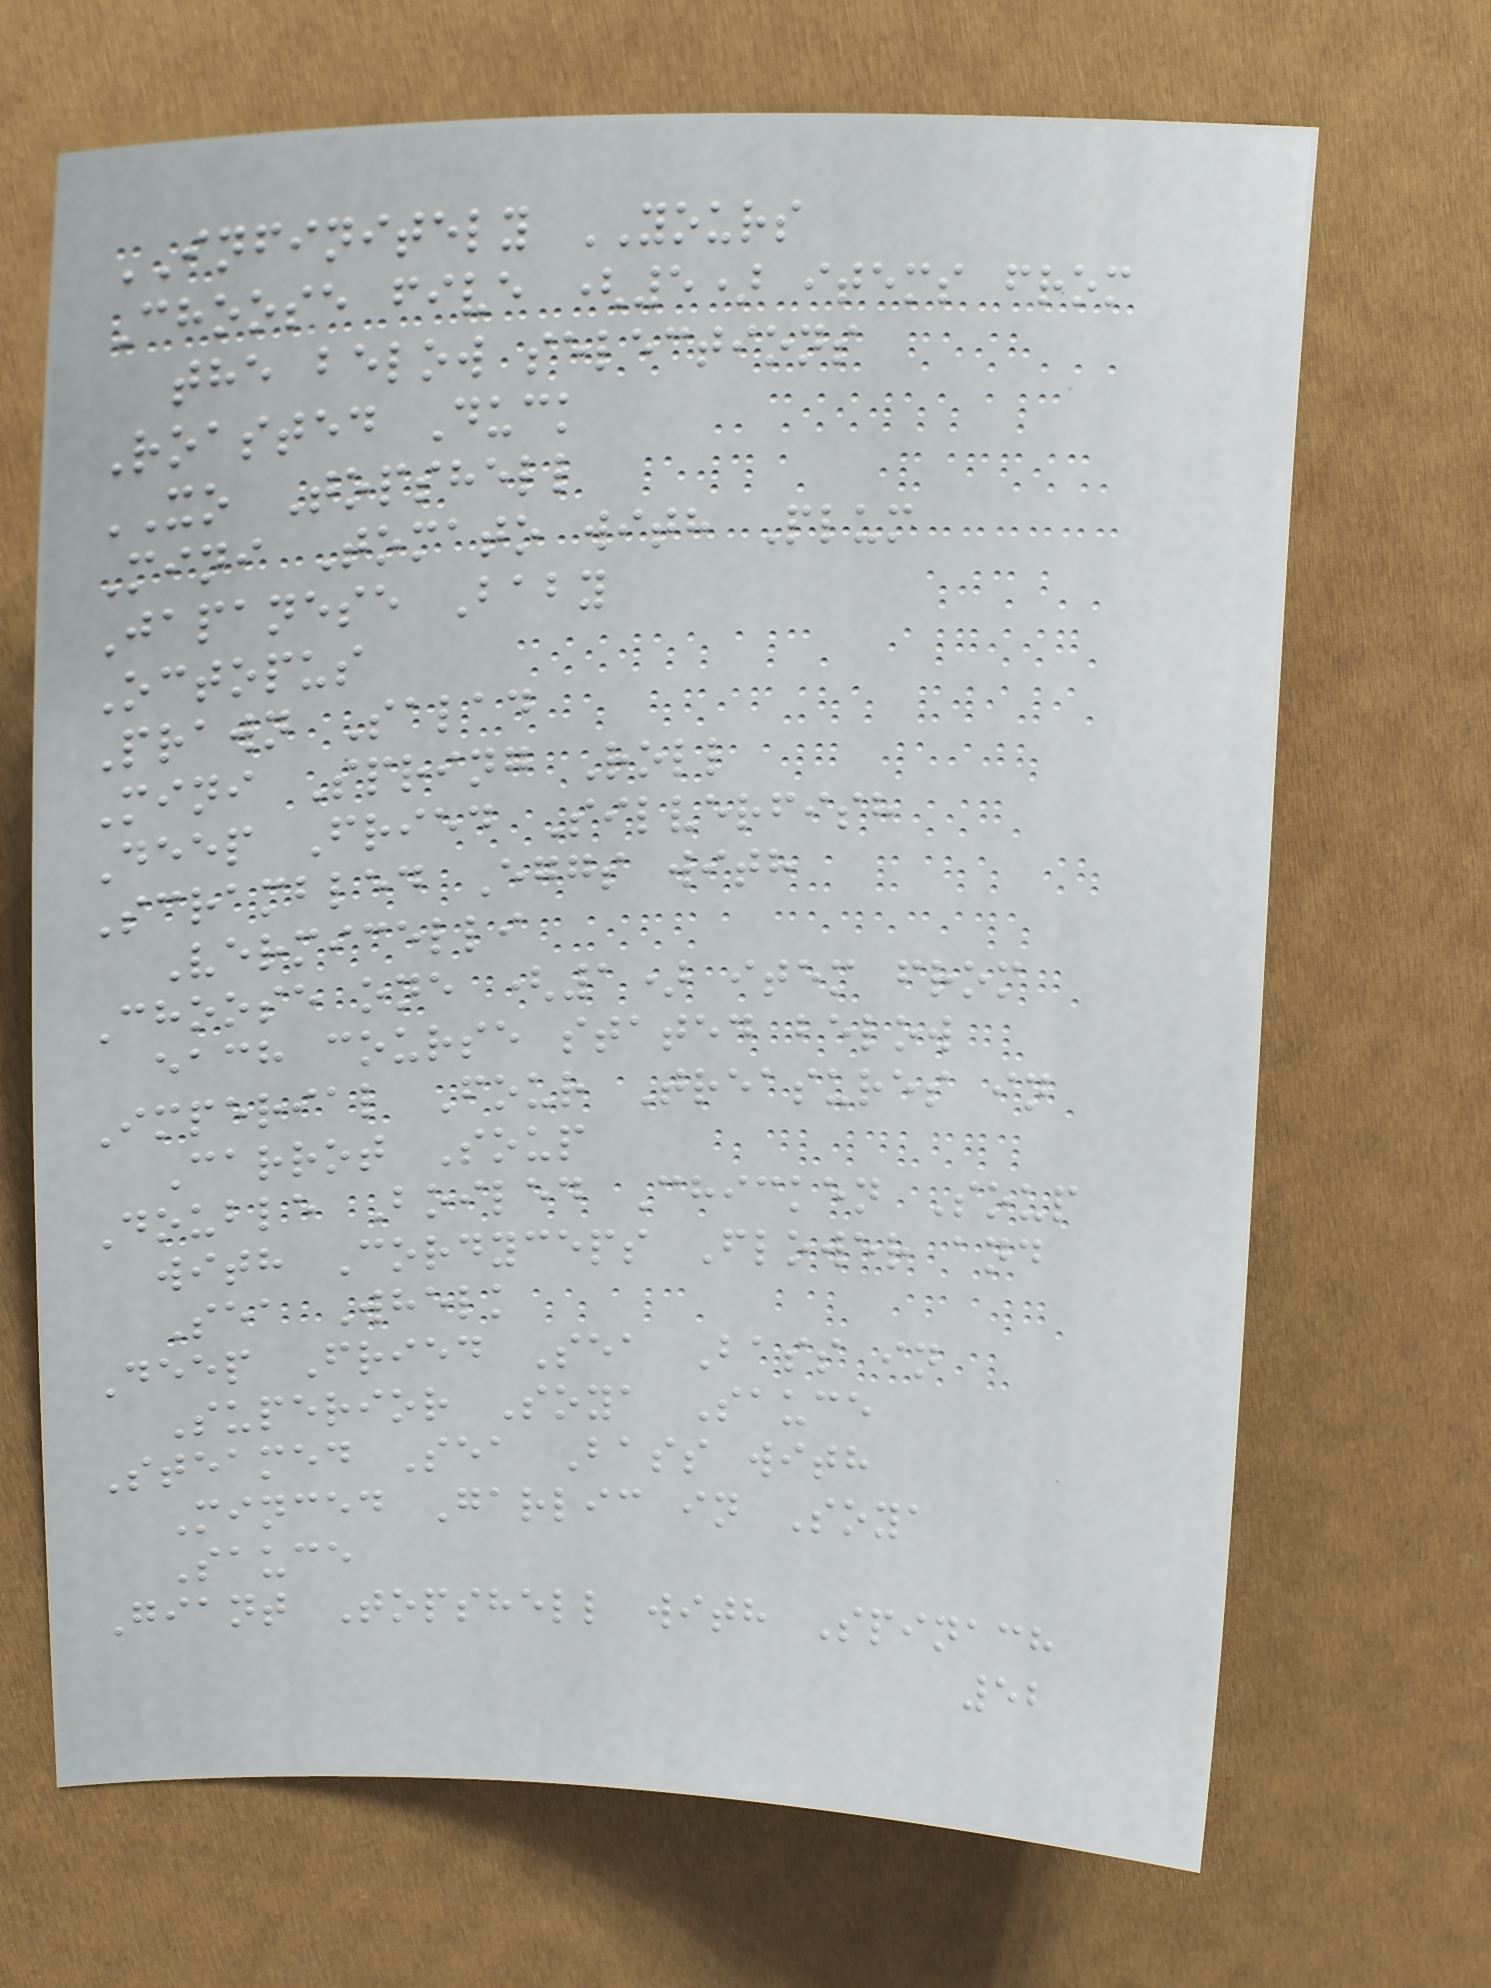INFINITELY YOURS
Choose five (5) items from
the below selections
Roasted Duck
XO Topshell
Mini Tomato with Plum
Japanese Baby
Octopus
Prawn Salad
Mini Spring Roll
Deep Fried Silverfish
Scrambled Eggs with
Vermicelli
Choose one (1) item from
each course stated below
Imperial Four Treasures in
Carrot Soup
Double Boiled Chicken Soup
with Cordyceps Flower and
Sea Whelk
Deep Fried Sea Bass in
Superior Soya Sauce
Steamed Sea Bass with
Minced Garlic in Soya
Sauce
Giant Topshell with Spinach
52
